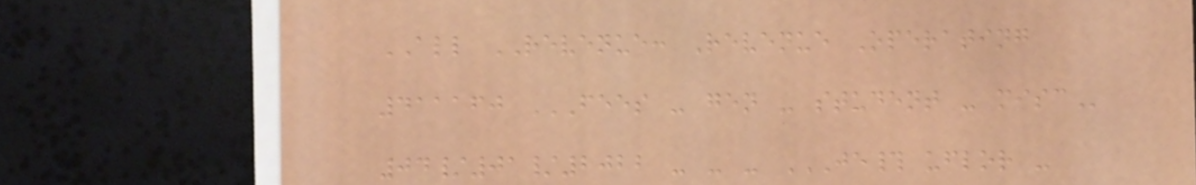ALL REVENUE: Revenue Operating
411160 FEES - GEN - STUDENT - MISC
04/01/2022 - - - JE# UFLOR -
